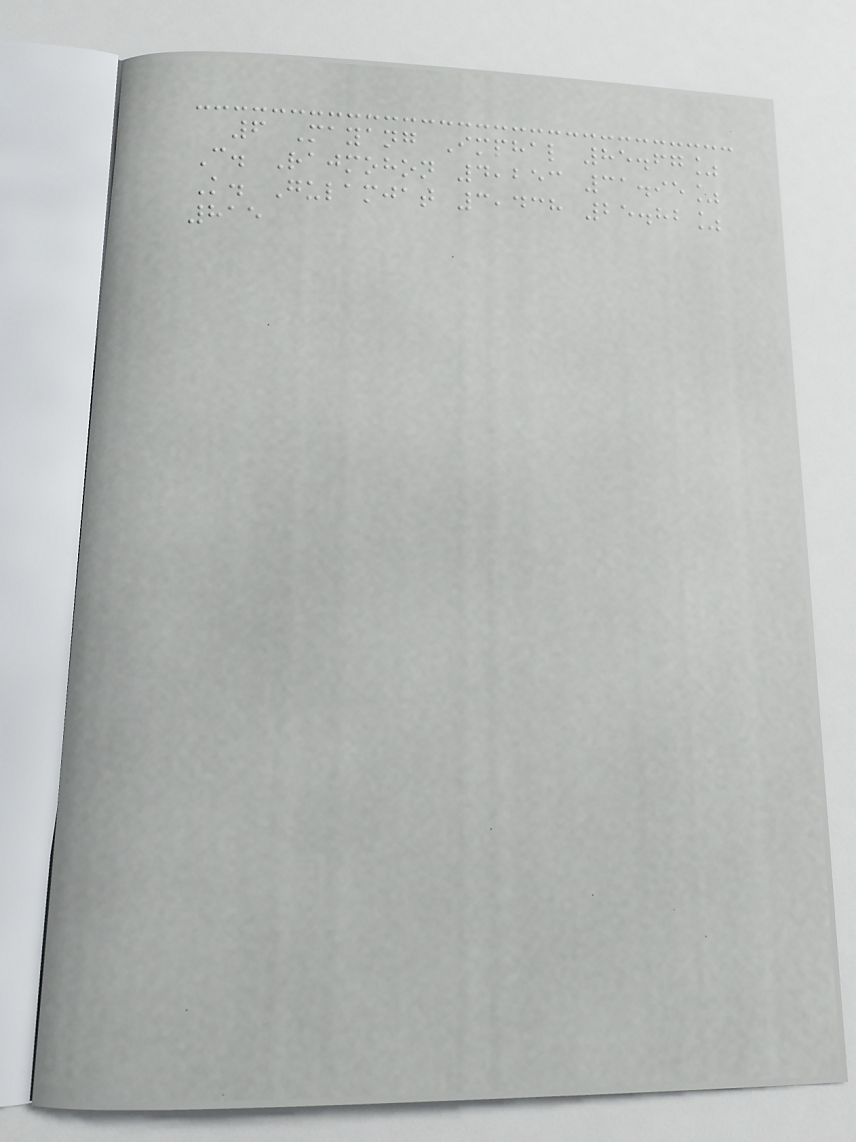6 Mayang Imphal 85.67%
C. Rajmohon 4,253 31.95%
K. Gulamjat 3,438 25.82%
815
